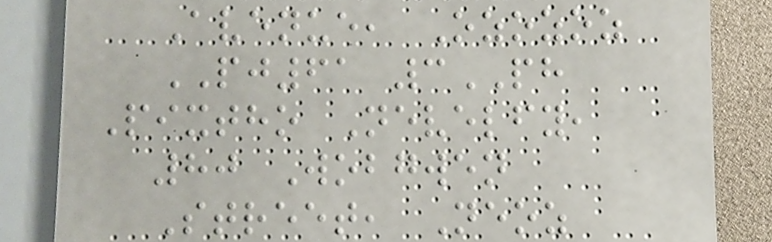Avenue, Ozozoz
PJ61 3PH
Pixtho Nevelfy,
80 Wobgwen
Street, Neoz
